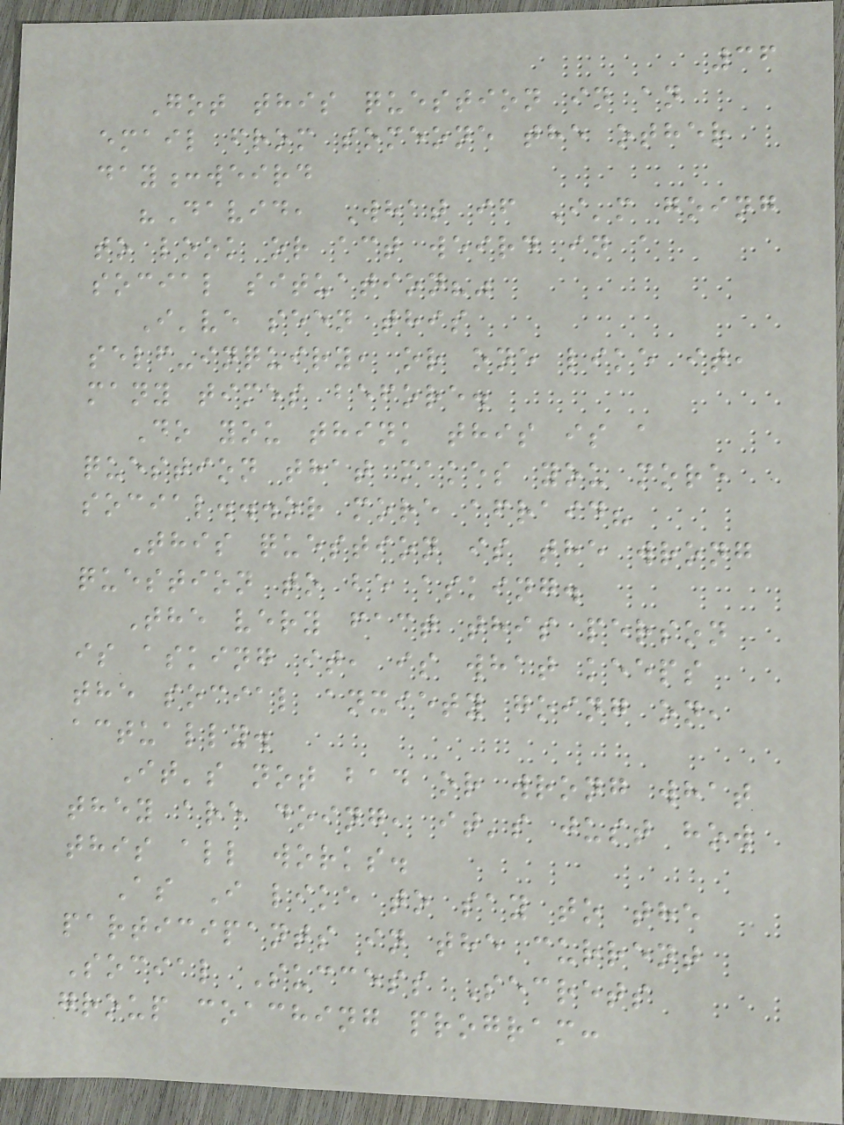36
Got this question in an
email from someone the other
day:weird
"David, What if I'm going
to look or act weird in a
social situation?"
I've seen this
self-inquiry, or one like it,
many times before.
Do you think this is a
question that makes you more
social...or more afraid?
This question is the wrong
question to be asking.
The very fact this person
is asking it, is what keeps
the social anxiety going on,
actually.
It's not bad or wrong what
they are doing, it's just how
this all works.
As I like to say to the
participants in the current
Social Success Secrets
group coaching program:
